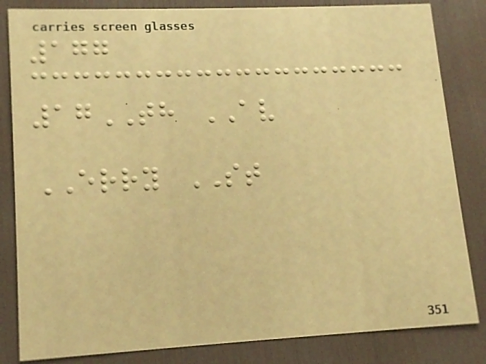177
17TH AV
ERRY ST
